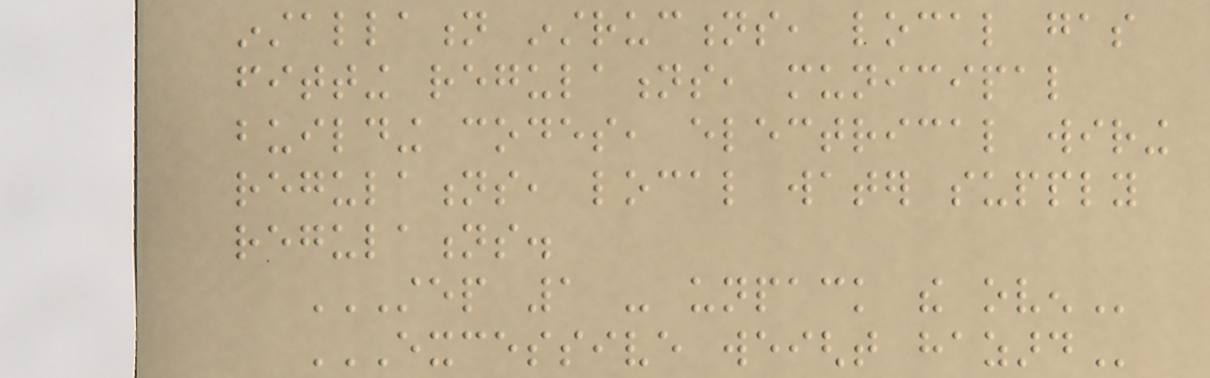installation instructions, local gas
fitting regulations, municipal
building codes, electrical wiring
regulations, local water supply
regulations.
STEP 1 - UNPACK THE OVEN
EXCESSIVE WEIGHT HAZARD
